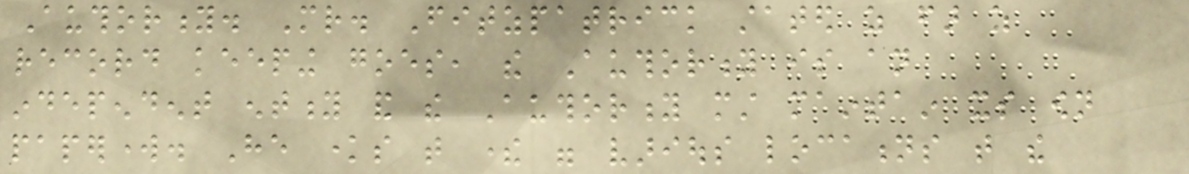Authority. Mr. Fitzpatrick stated as far as
record keeping goes, the Authority is an
independent entity and the Authority must maintain its own
paperwork. He knows that there were various locations that the
